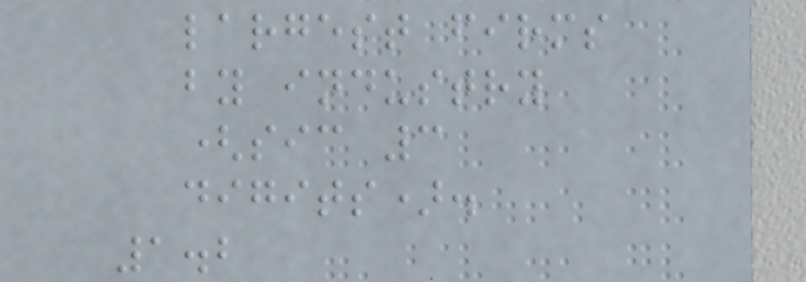largest firms
by industry
(sic 3
digits).
1.2
